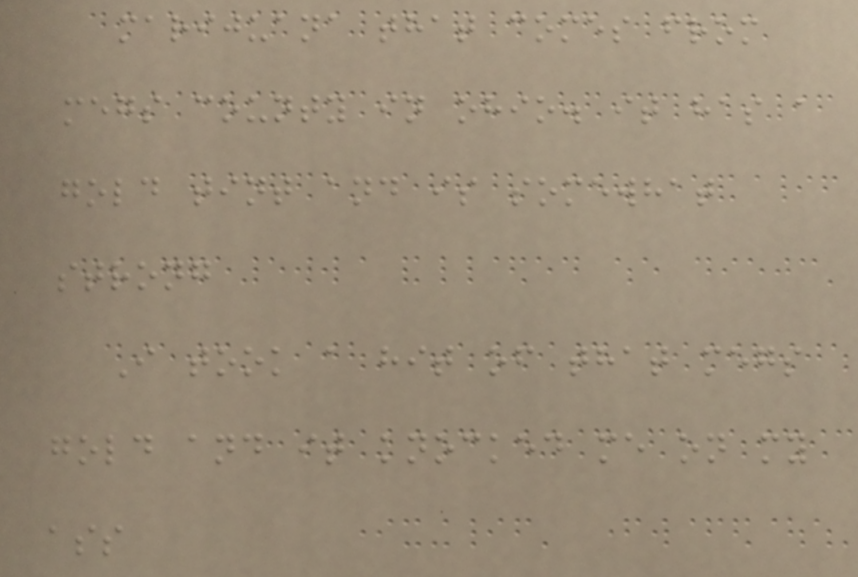marijuana that comes from
megs county in ohio. it has a
gold tint and is somewhat
strong
I took a hit of that megs
gold and it knocked me on my
ass
